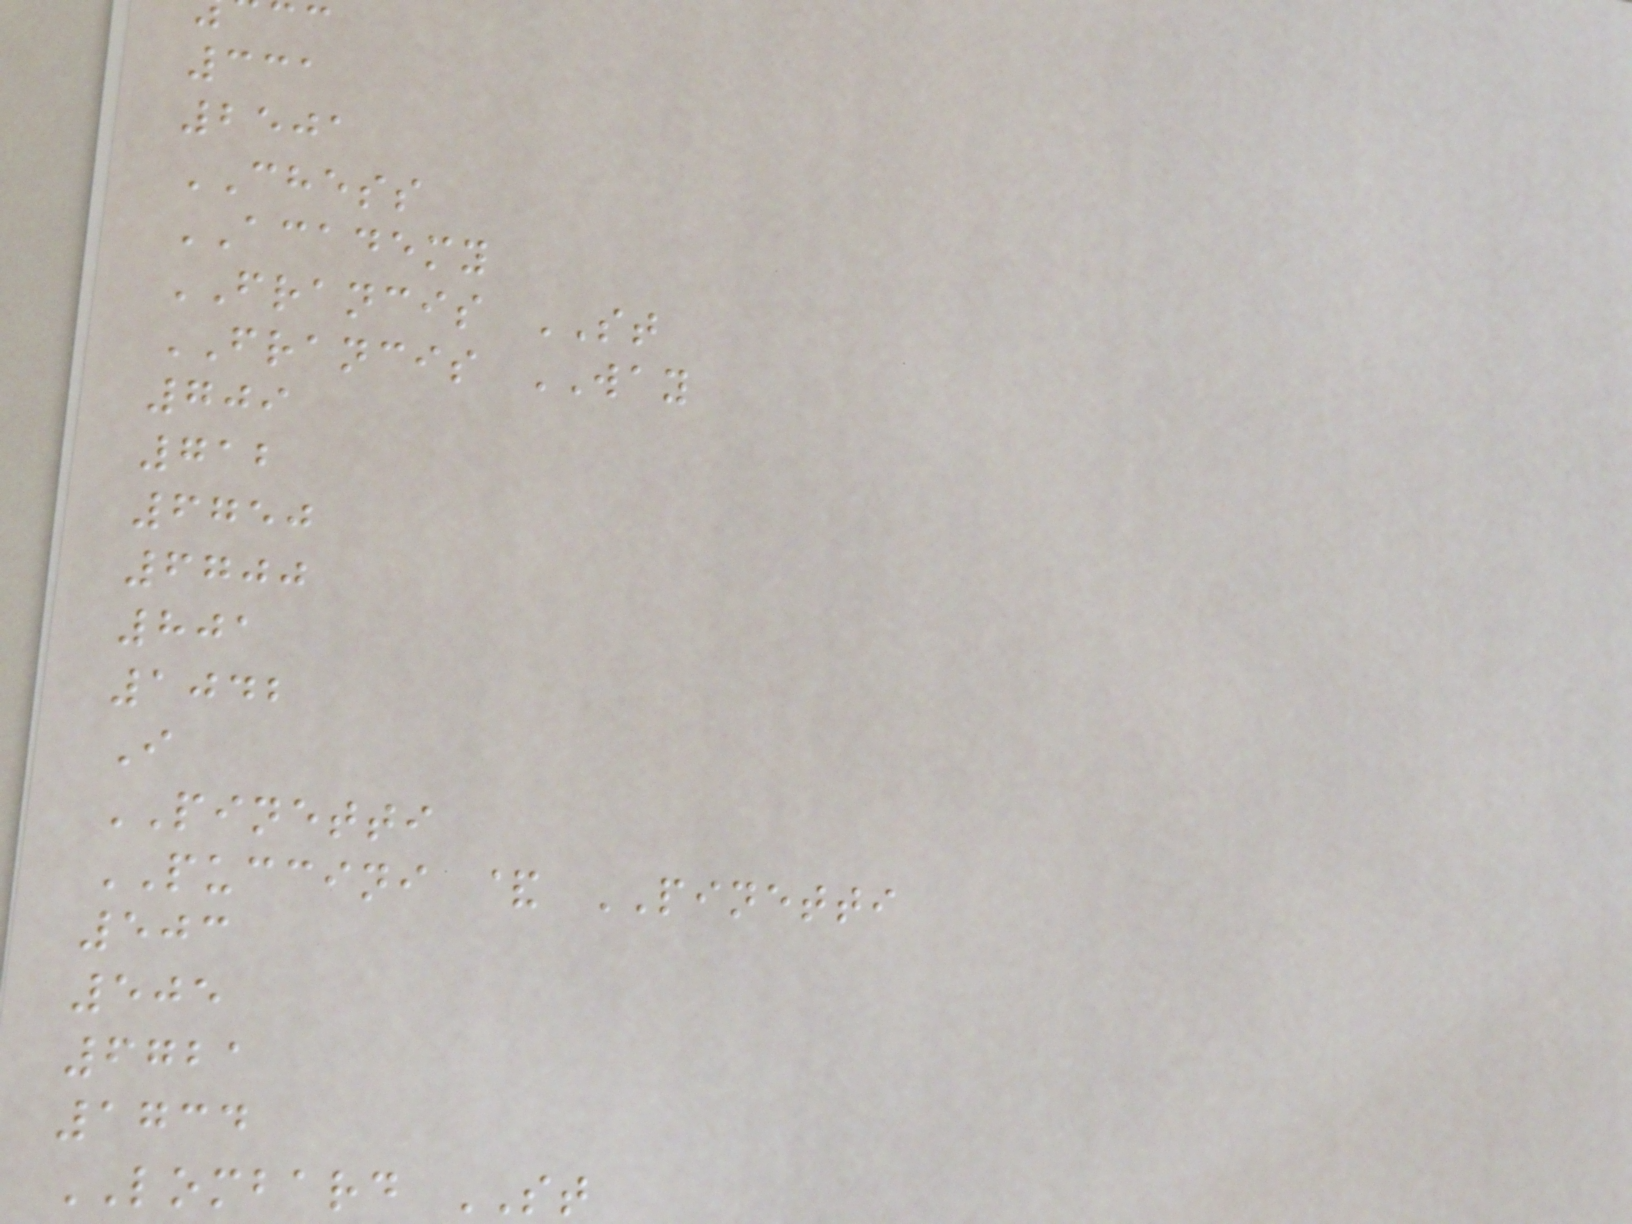331
2501
CHESS
ACADEMY
FRANCIS ST
FRANCIS WAY
709
712
6750
6700
801
1042
I
PINETTI
PUCCINI & PINETTI
503
505
6721
1734
LOMBARD ST
